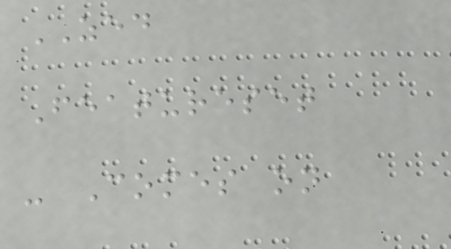ZED
Featureset
- Comes on
